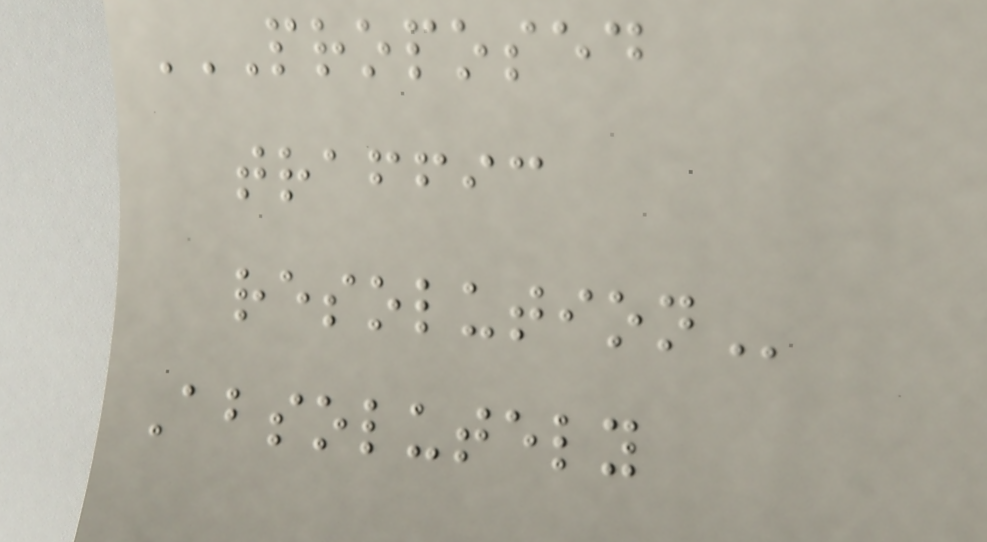PROPOSED
TRAFFIC
RESOLUTION
Absolutely
